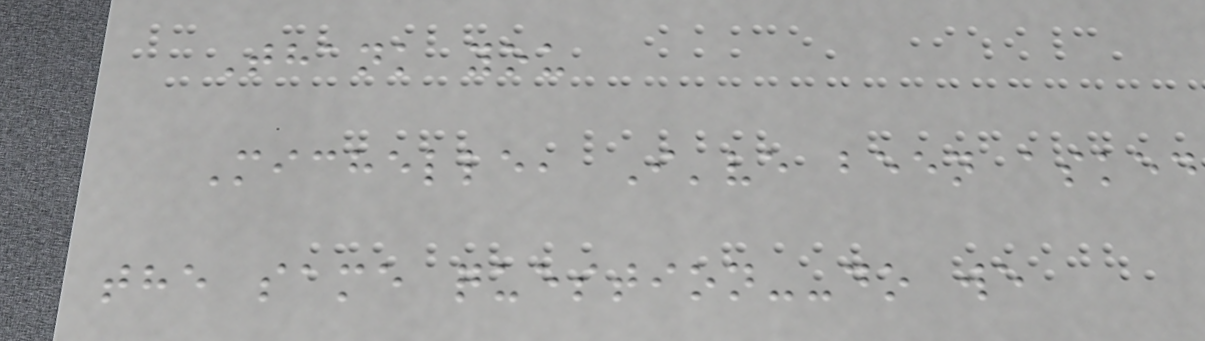Thank you
Michelle, I've been asked
the same question--do we
